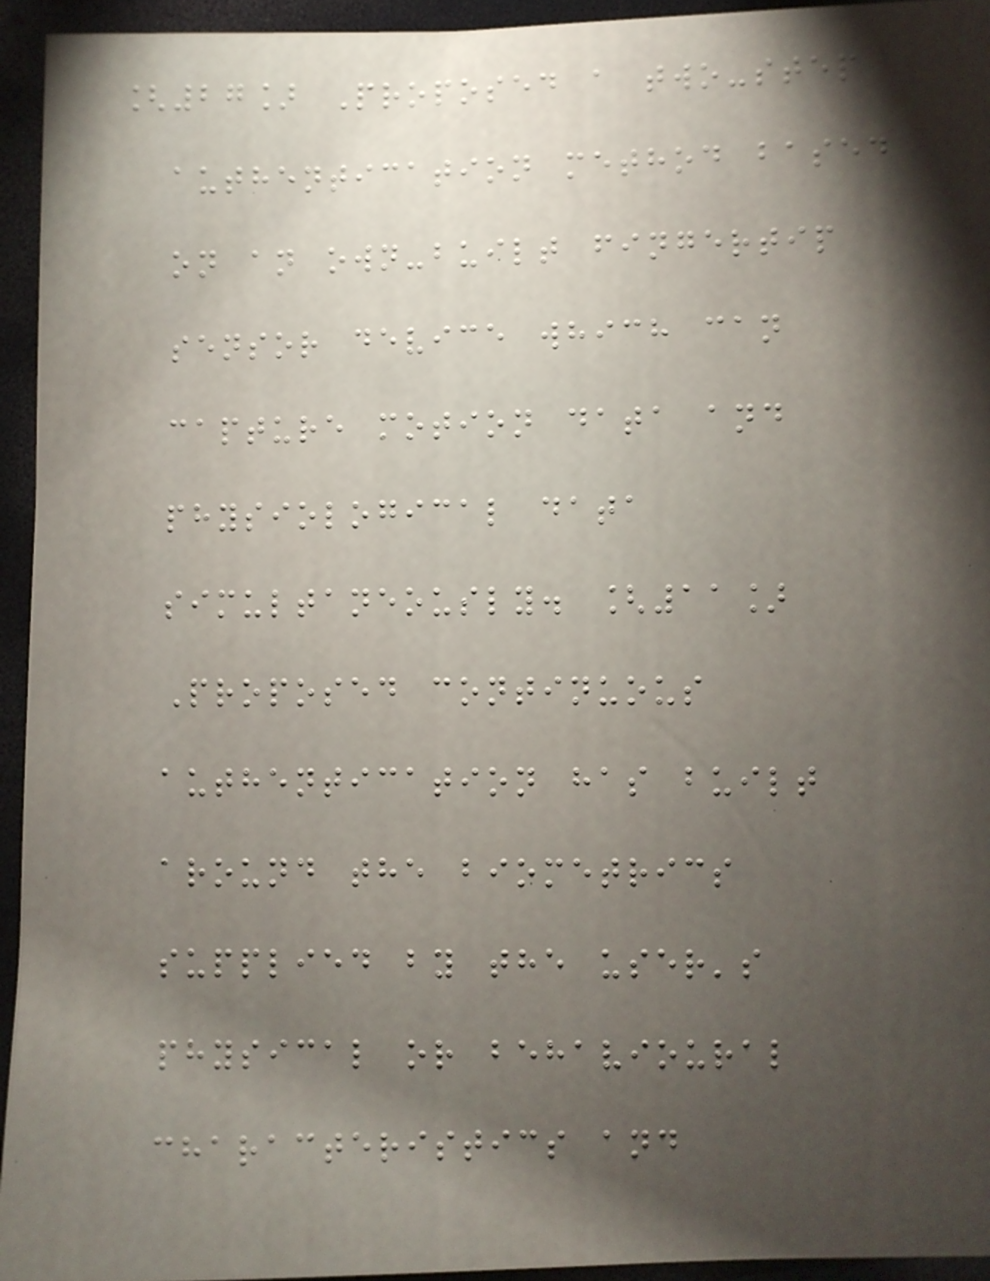[27] Proposed a two-step
authentication method based
on an own-built fingertip
sensor device which can
capture motion data and
physiological data
simultaneously. [11]
Proposed continuous
authentication has built
around the biometrics
supplied by the user's
physical or behavioural
characteristics and
